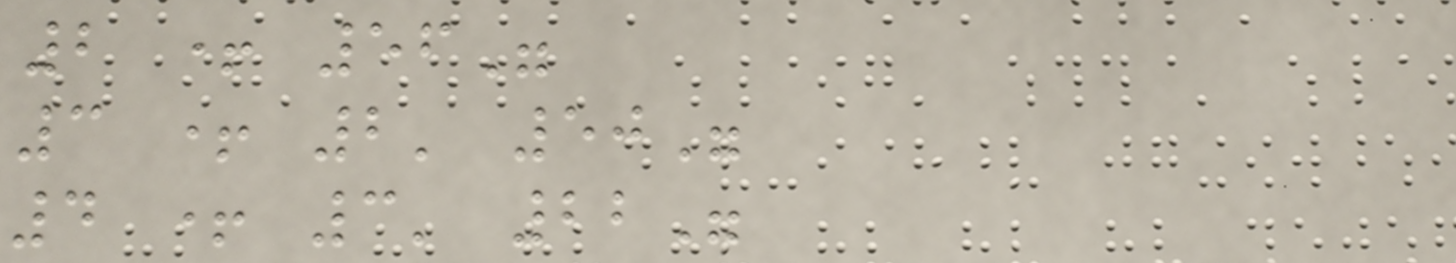2 + 56"
3 + 2' 50"
4 + 3' 22"
